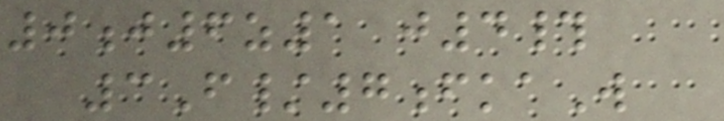0j6z1 j4#
3F/7fkaW
